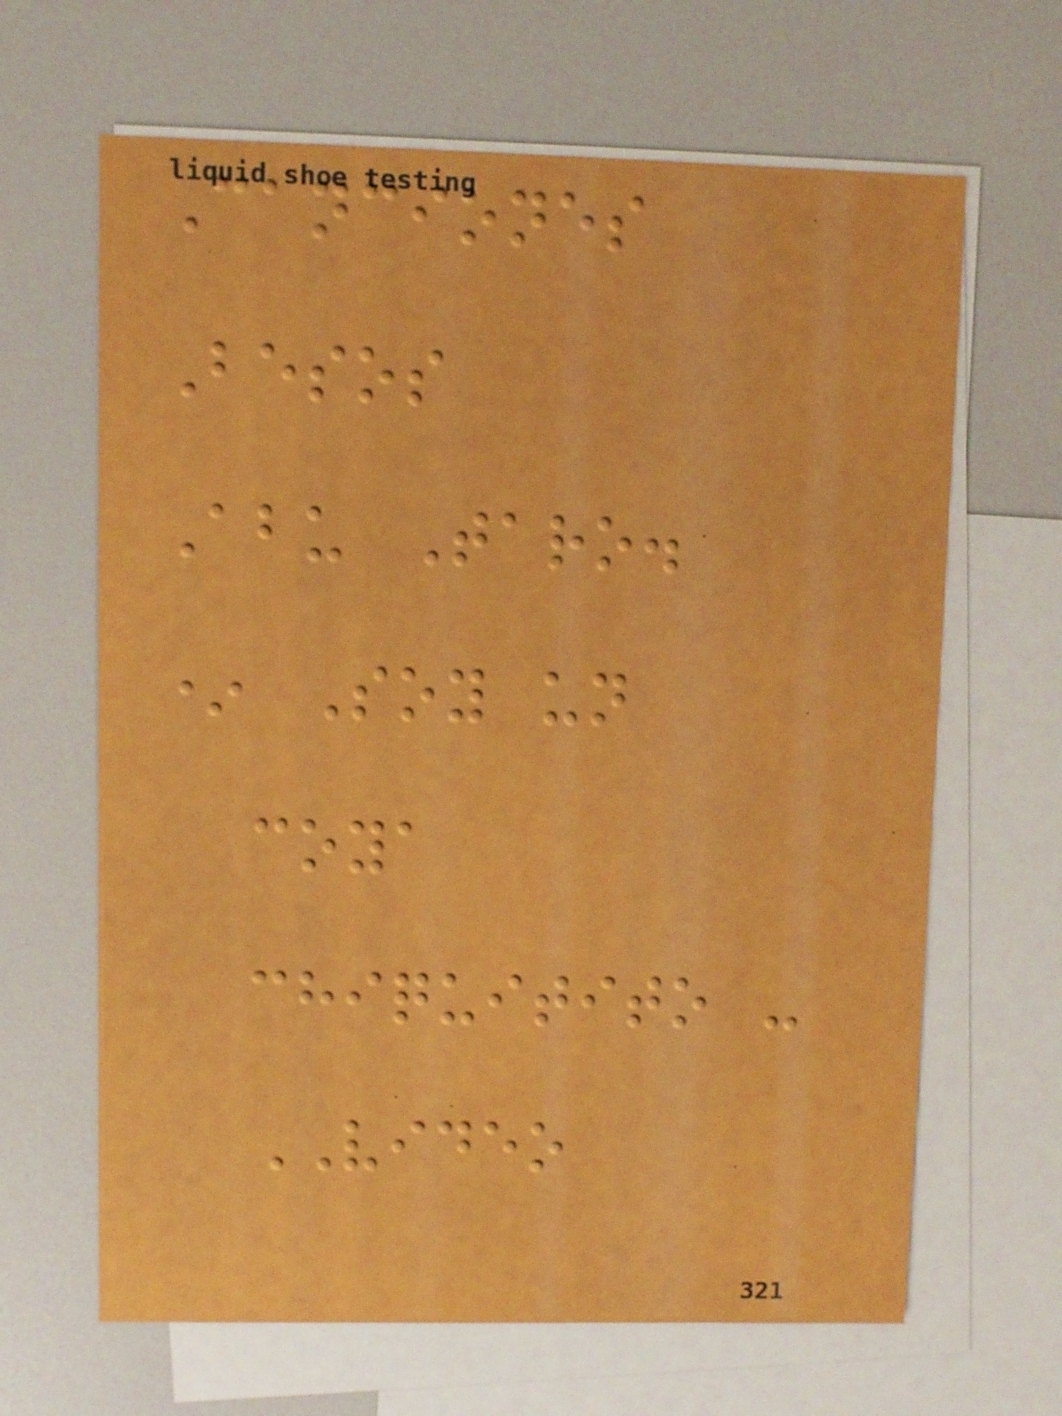Canciones
Besos
Abu Taro.
* Soy un
coya
chiquitito -
VIDEO
